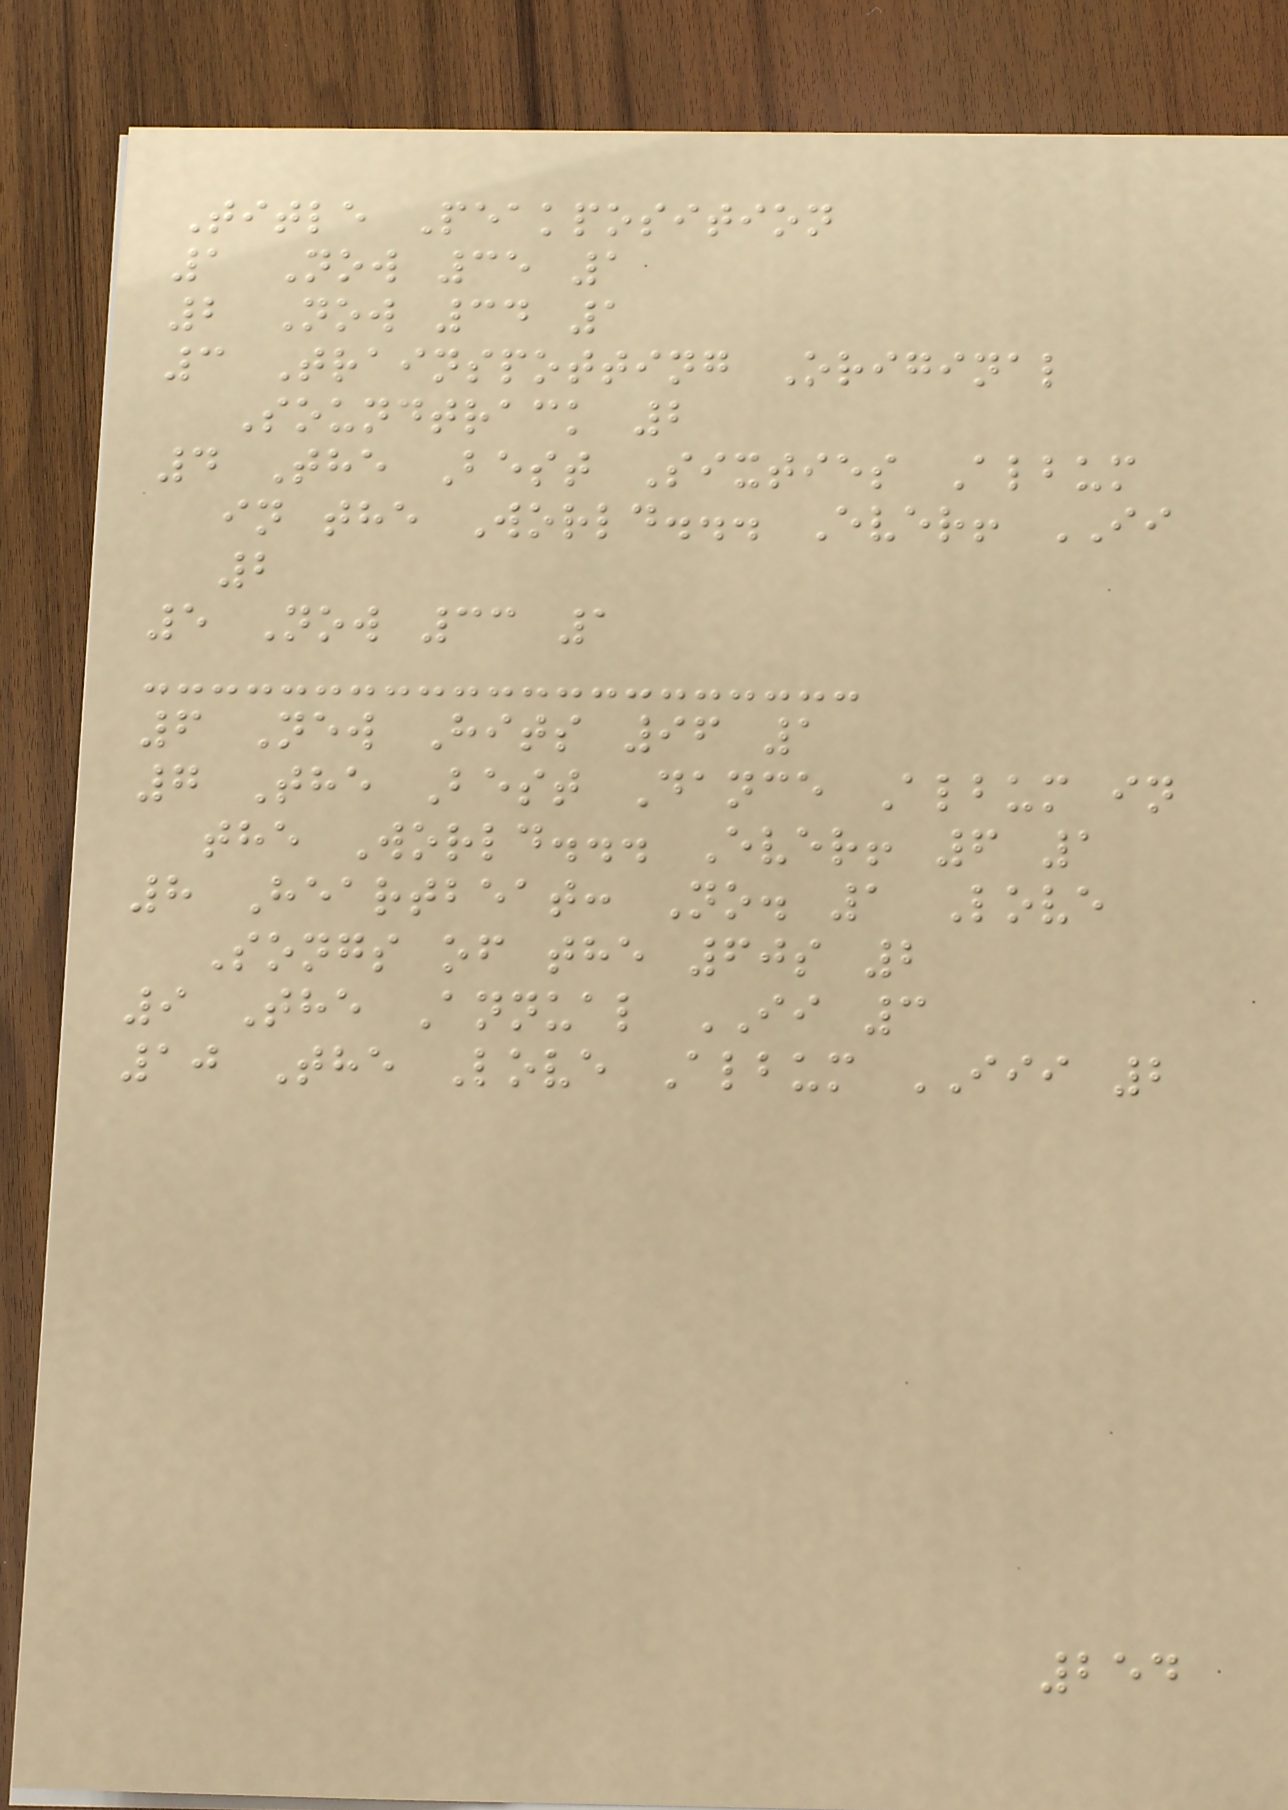Title Peakposition
1 Now 35 1
2 Now 34 1
3 Trainspotting Original
Soundtrack 2
4 The Best Sixties Album
in the World... Ever! II
2
5 Now 33 1
6 New Hits 96 1
7 The Best Dance Album in
the World... Ever! 6 1
8 Heartbeat: No. 1 Love
Songs of the 60s 2
9 The Annual II 3
10 The Love Album III 2
254
